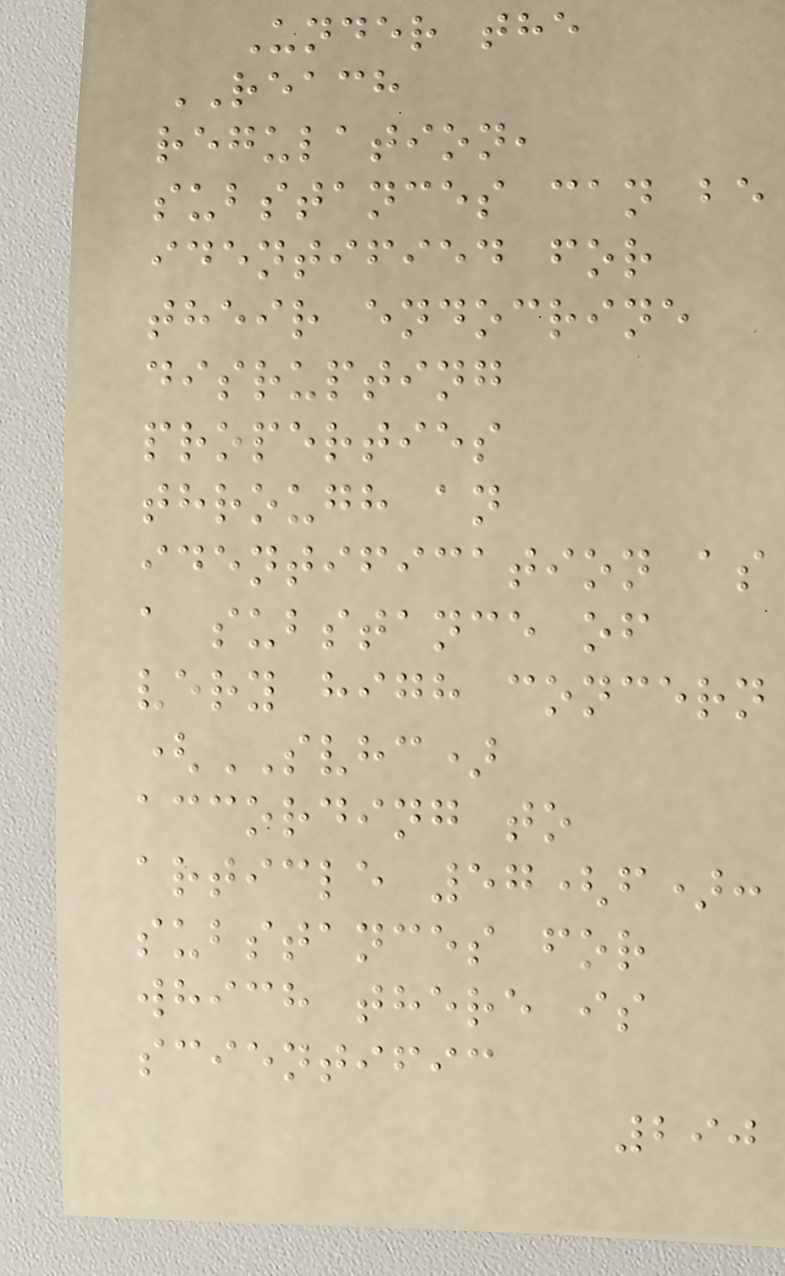Under the
REACH
regulation,
substances can be
identified for
their endocrine
disrupting
properties
through an
identification as
a substance of
very high concern
(SVHC)
according to
article 57(f):
substances for
which there is
scientific
290
